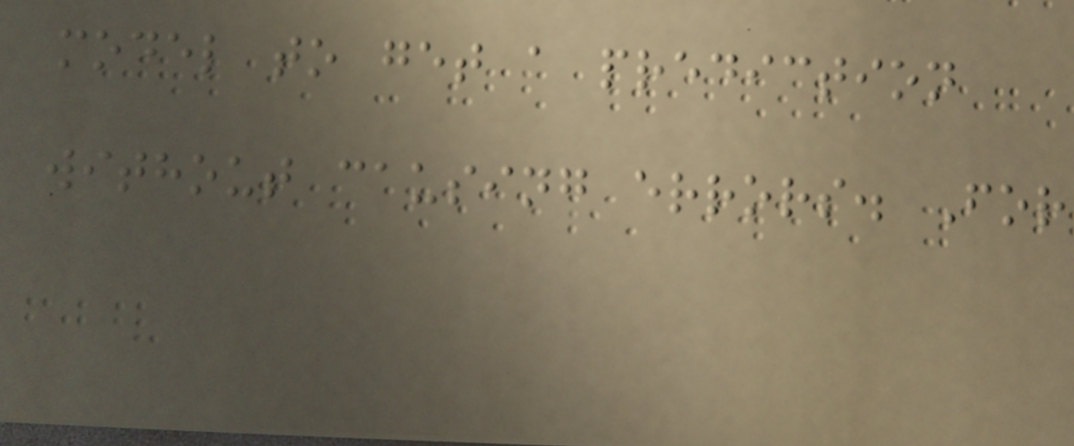model to get a prediction
without causing errors. For
